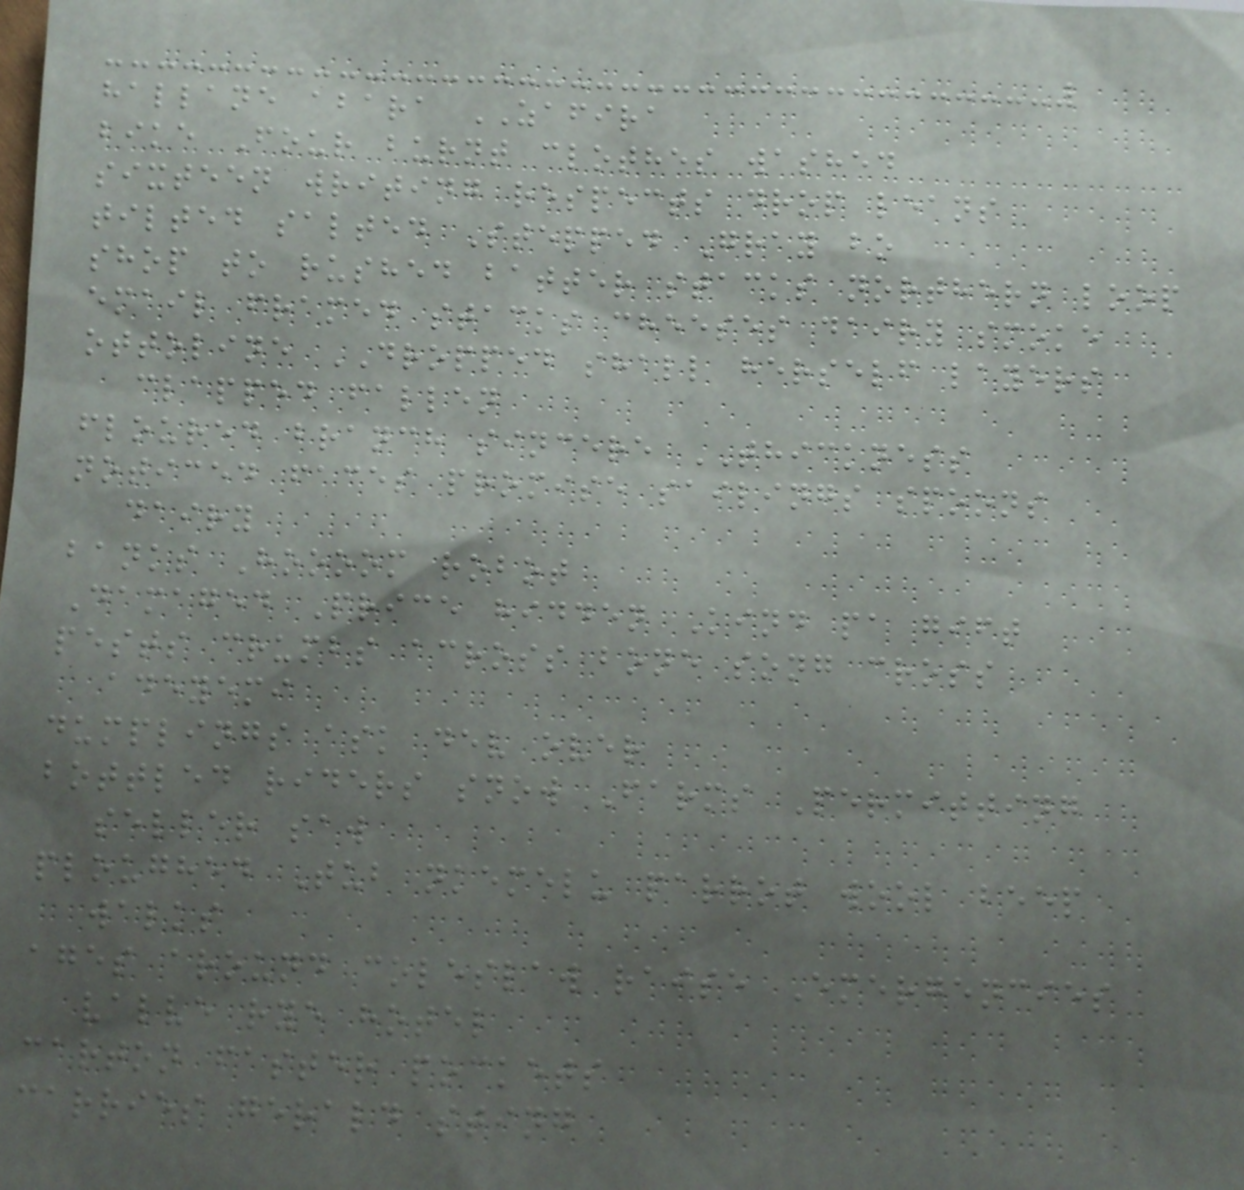hallane abara ZAFIRA
bike Four burnt clothes washed
sixteen writing respects drop leans
tilted salted Stepped Gray bo
shop to rushed batter stacks northern loop
email framed stacks cheeses dairy smoke
ottoline DROPPED shall herself layers
clapped fallen
floured branch sincere THICKNESS
noticed faces promise sailings spoons
dairy
banks Hoooom robot
Damaged Price hidden Kind pa gift
pests crumbs across bone song cross
adeyemi
dumplings ask dev over
bottled riders snow Farms Permitting
seller saw
ploughed Tub nkemelu parrot wool beep
walks
ages around coleslaw raise Emergencies
valve rye hotel
carton faster pockets
carries gerald sting
